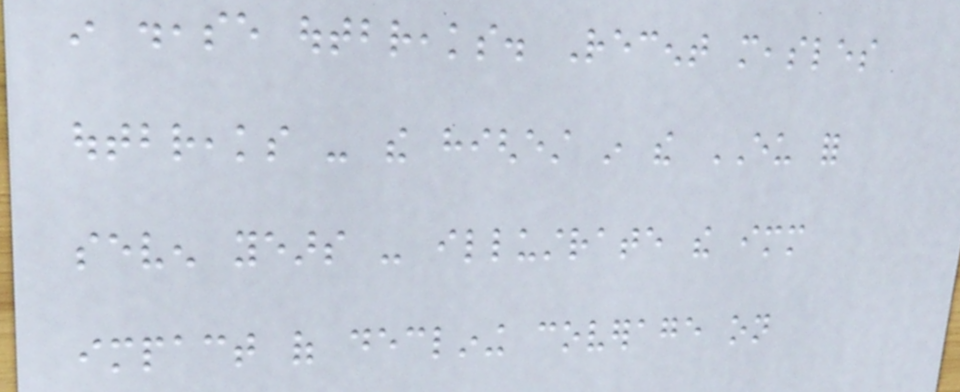in disease outbreaks. Recent measles
outbreaks - the highest in the EU for
seven years - illustrate the immediate
impact of declining coverage on
